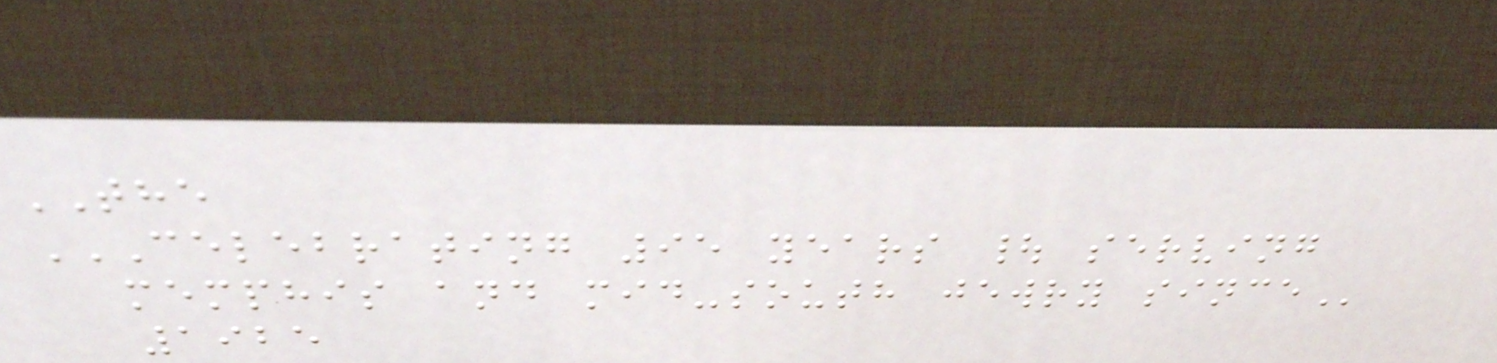THE
CELEBRATING 95 YEARS | SERVING
MEMPHIS AND MID-SOUTH JEWRY SINCE
1925
